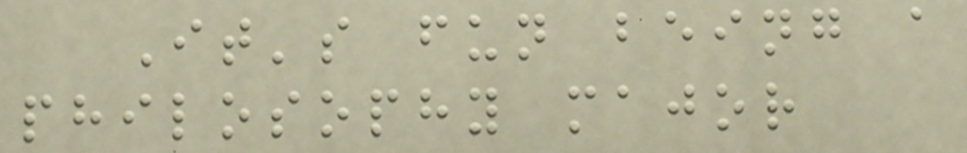It's fun being a
philosophy major
